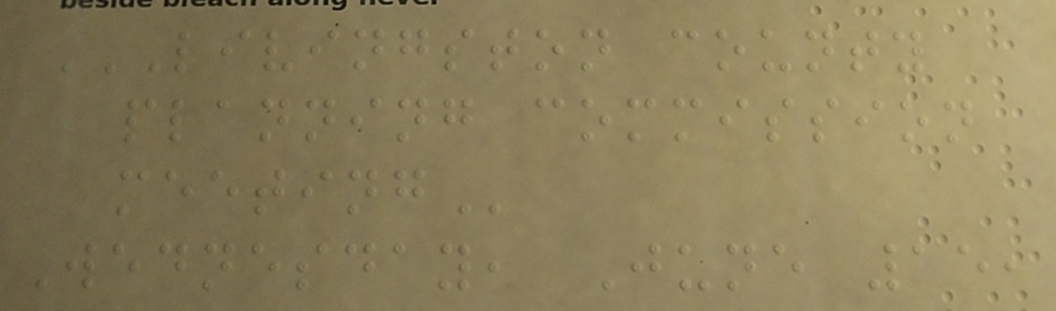LIVINGSTON COUNTY
PLANNING COMMISSION
MEETING
Wednesday, June 15,
